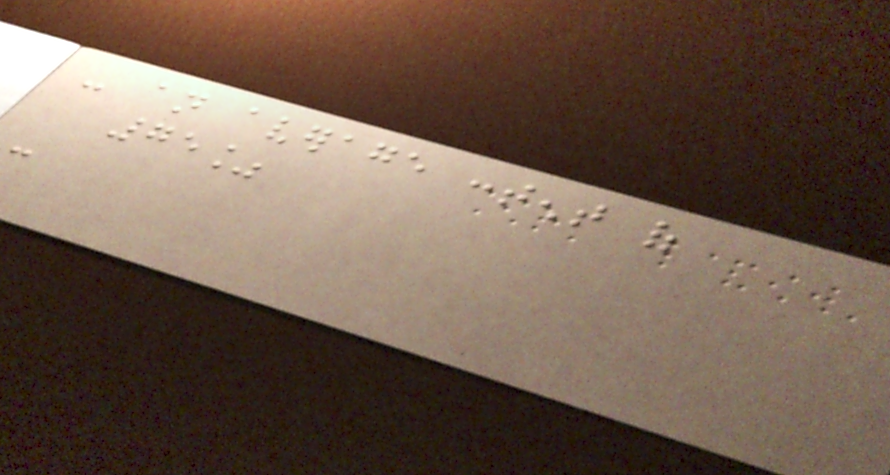- an average content of
75%
-
